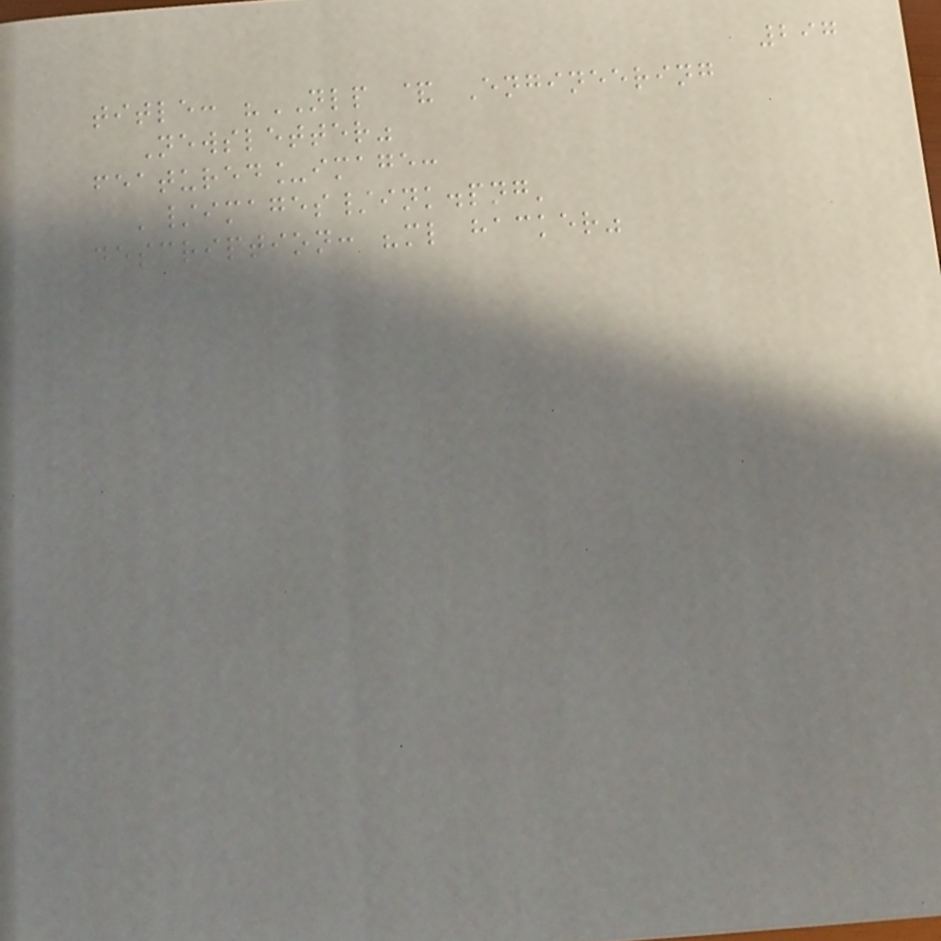297
title: "NLP & Engineering
Newsletter"
featured_image:
'/images/ink.png'
description: "ml hacker"
